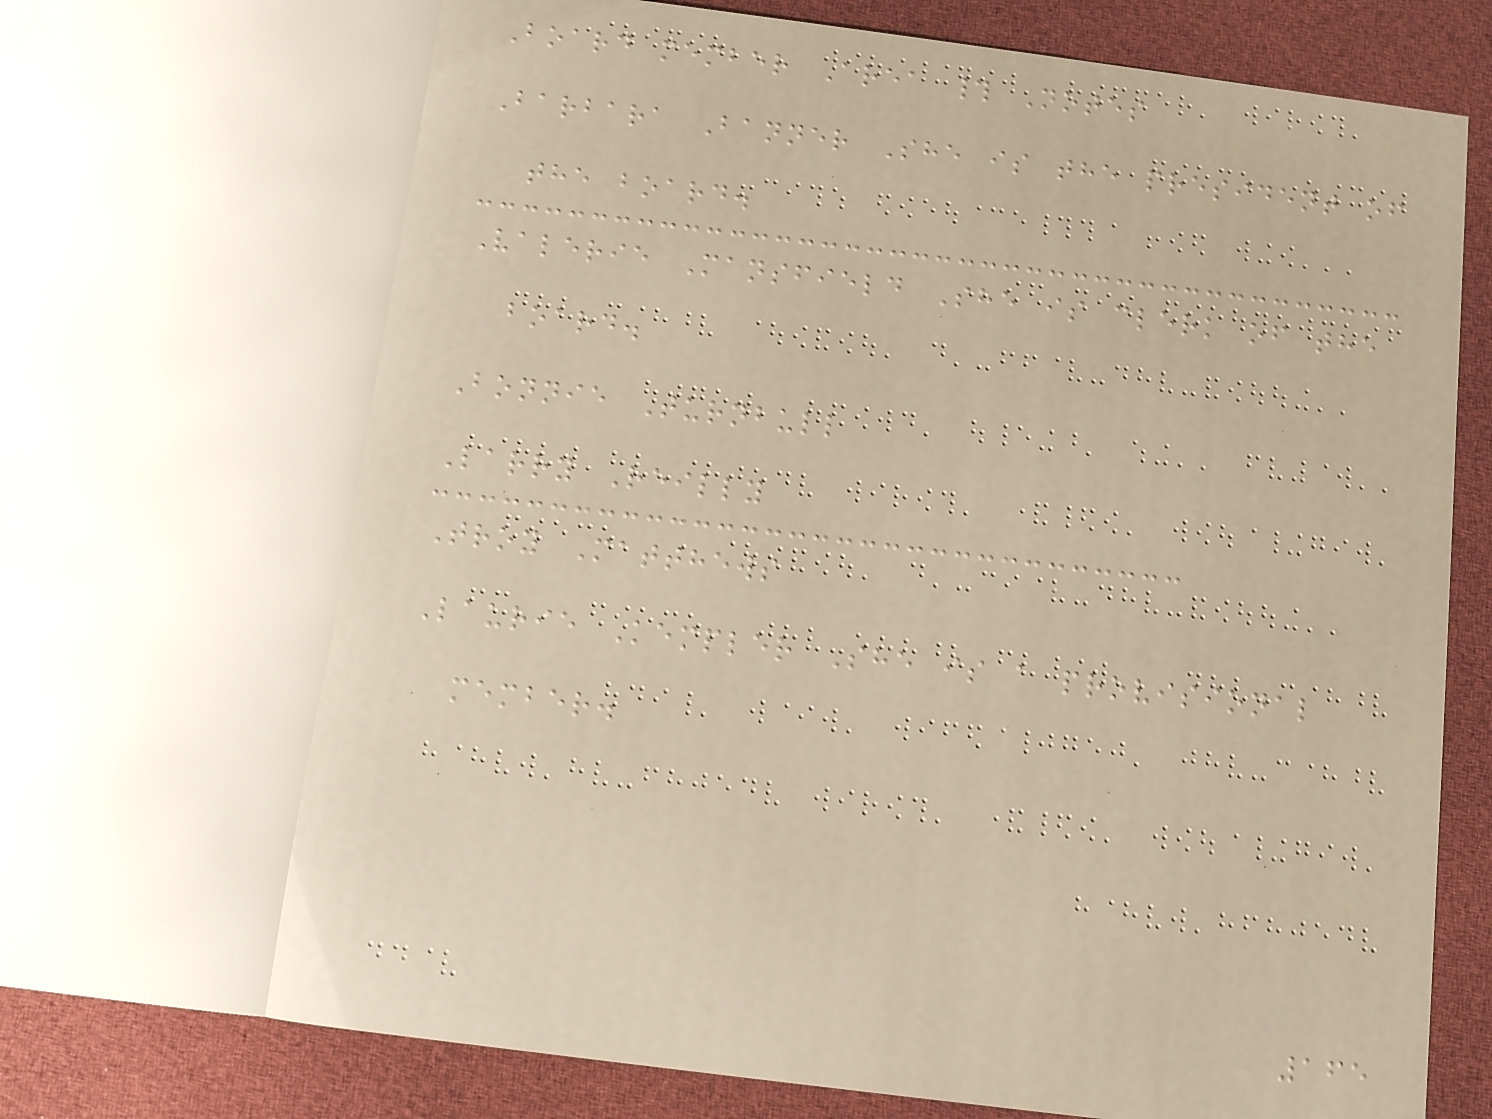Board member Area # Notes
Barbara Banner She is the president of
the board.
Valerie Mansfield She is clerk of the
board.
Bonnie Turnbull
Larry Reilly
Troy Matthews
Laurie Kempler She is a provisional
member.
165
